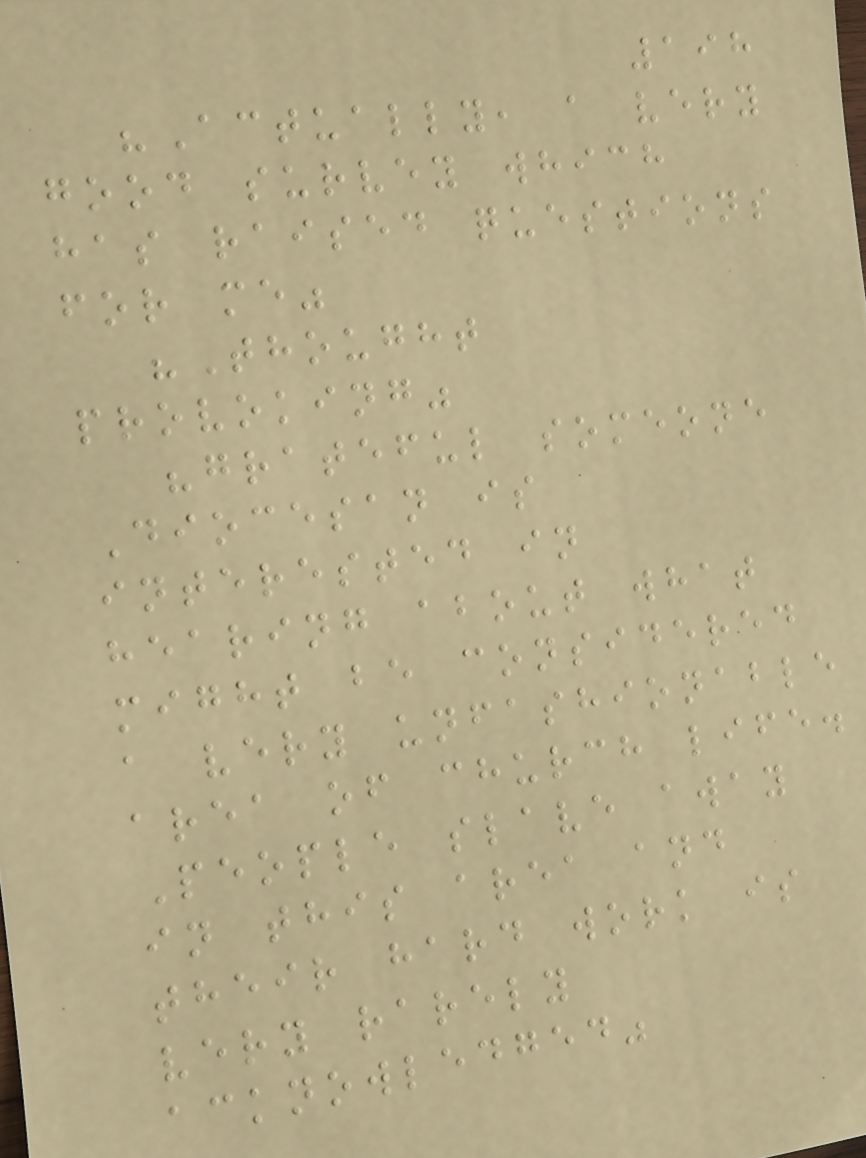198
"Actually, a very
good survey which
has raised questions
for me"
"Thought
provoking"
"grateful someone
Diocesan is
interested in
hearing about what
might be considered
a very unfashionable
area of church life.
People slave away
in this area and
their hard work is
very rarely
acknowledged"
